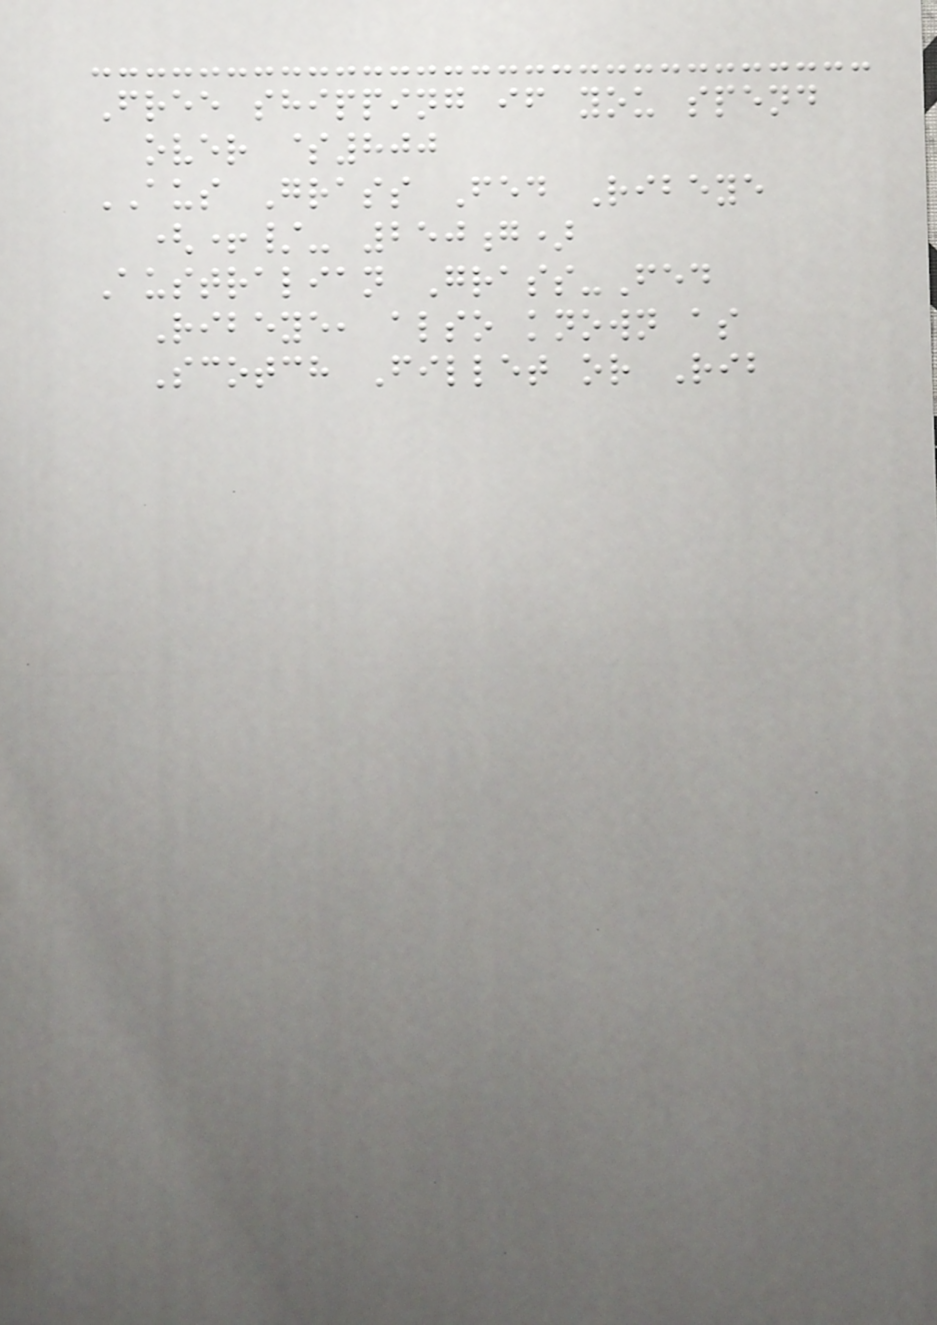Free shipping if you spend
over $800
AUS Grass Fed Ribeye
(+/- 250g)
Australian Grass-Fed
Ribeye, also known as
Scotch Fillet or Rib
